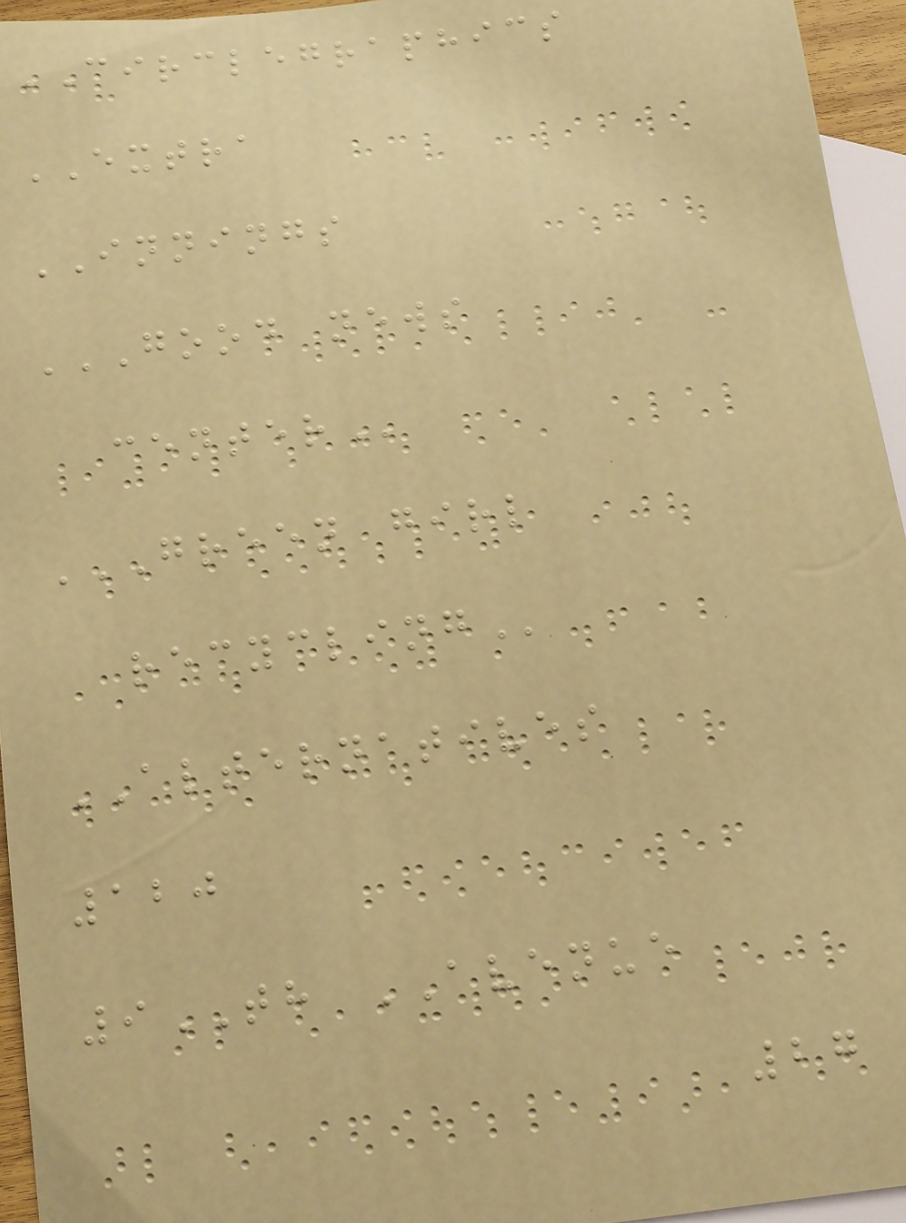CIRCLEGRAPHICS
EXTRA
INNINGS
GOOD NEWS
CENTER
GREEN GIRL
RECYCLING
ALTERNATIVES
120
9TH AVENUE
27
